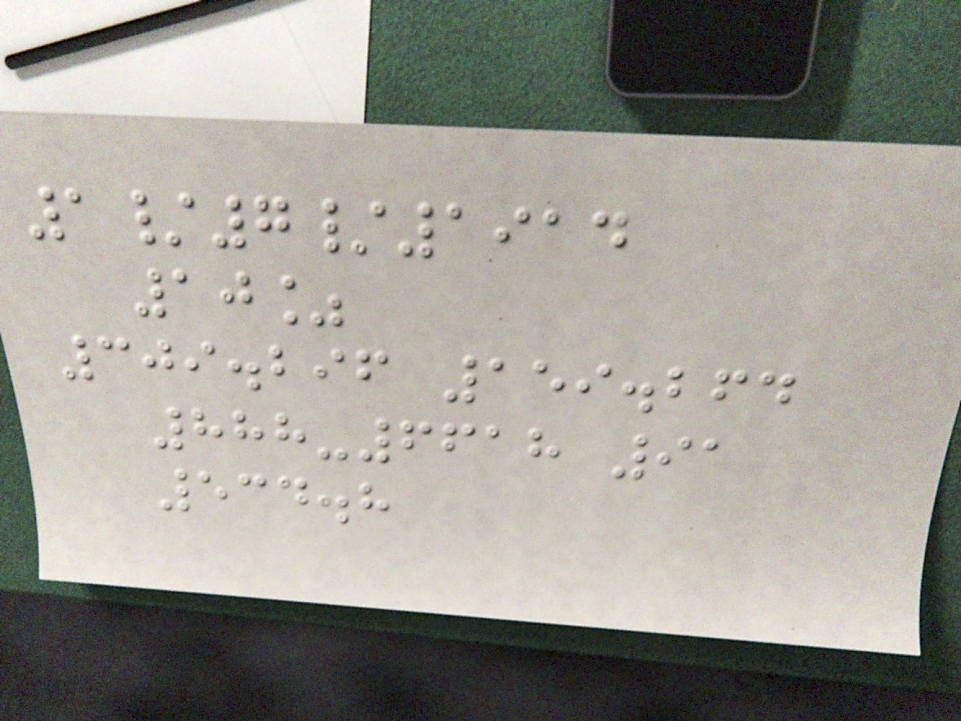1/7/1914
10%
309.296 159.264
888-6618 91
534.8
